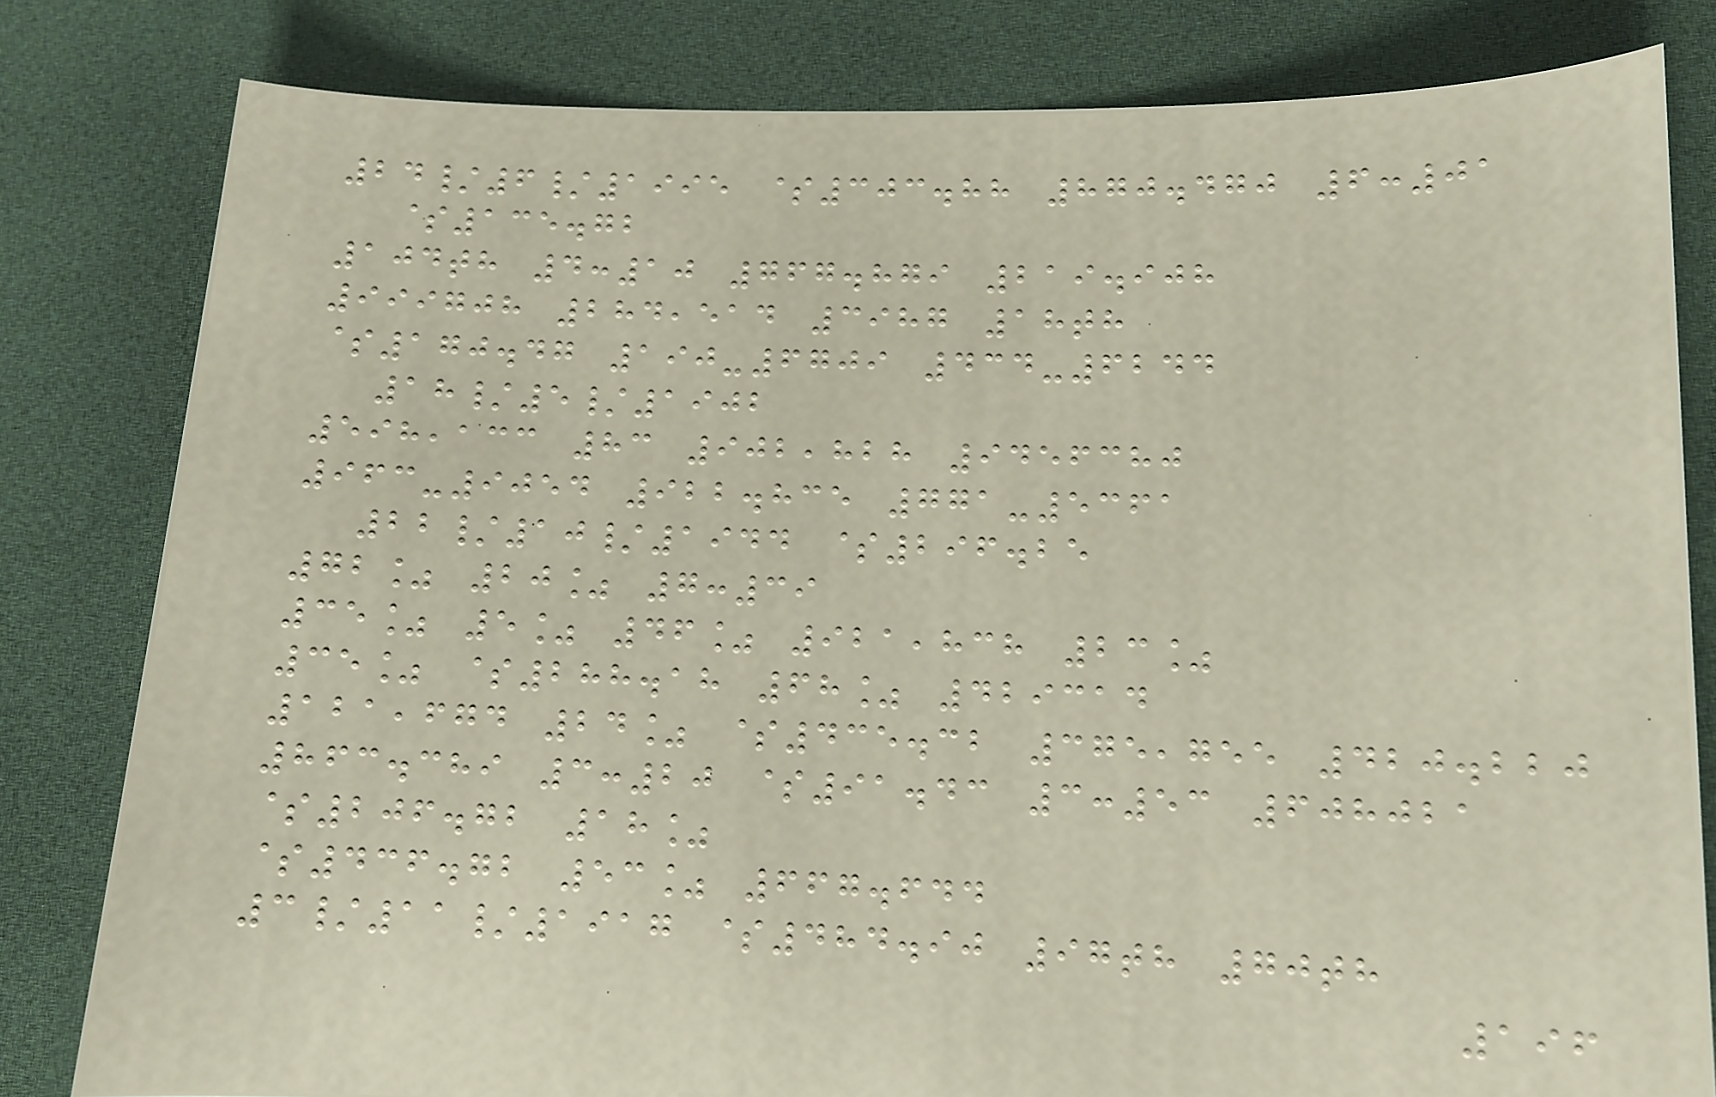24/6/1995 $303.88 870.470 6:01
$135.72
104th 4:10 767.879 219.908
999708 284,514 3987 18th
$170.47 190-6709 434-6244
18/5/1902
598,133 83 902,828 9456380
963-9054 922.835 771-5361
22/10/1944 $296.25
72% 20% 7:39
35% 5% 46% 921,838 23%
35% $288.18 68% 429314
121,674 24% $435.32 375,755 420.220
863.389 3:20 $91.43 3:53 608021
$206.72 18%
$436.72 53% 667.644
3/11/1917 $484.90 97th 70th
196
